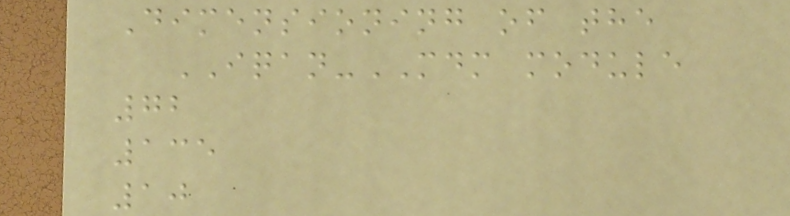Dimensioning of the
IQAN-MDM module
72
135
10
